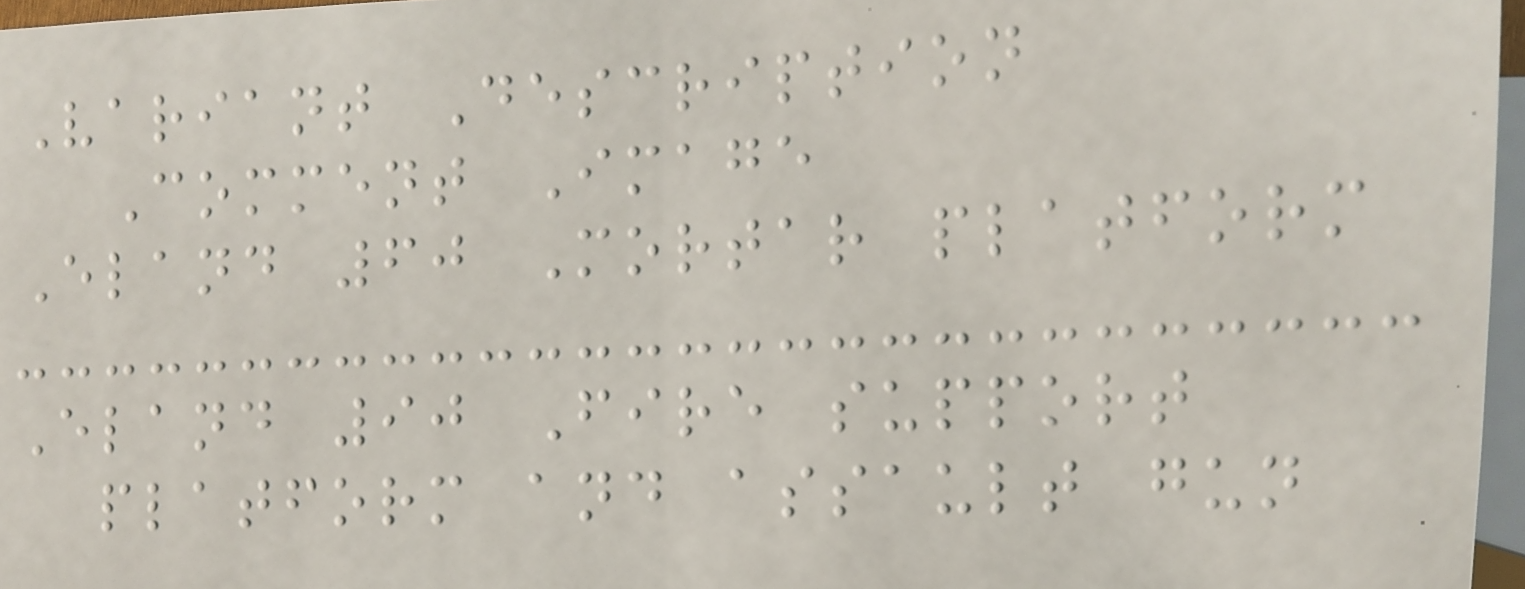Variant Description
Comment Image
Eland 60 Mortar platform
Eland 90 Fire support
platform and assault gun
